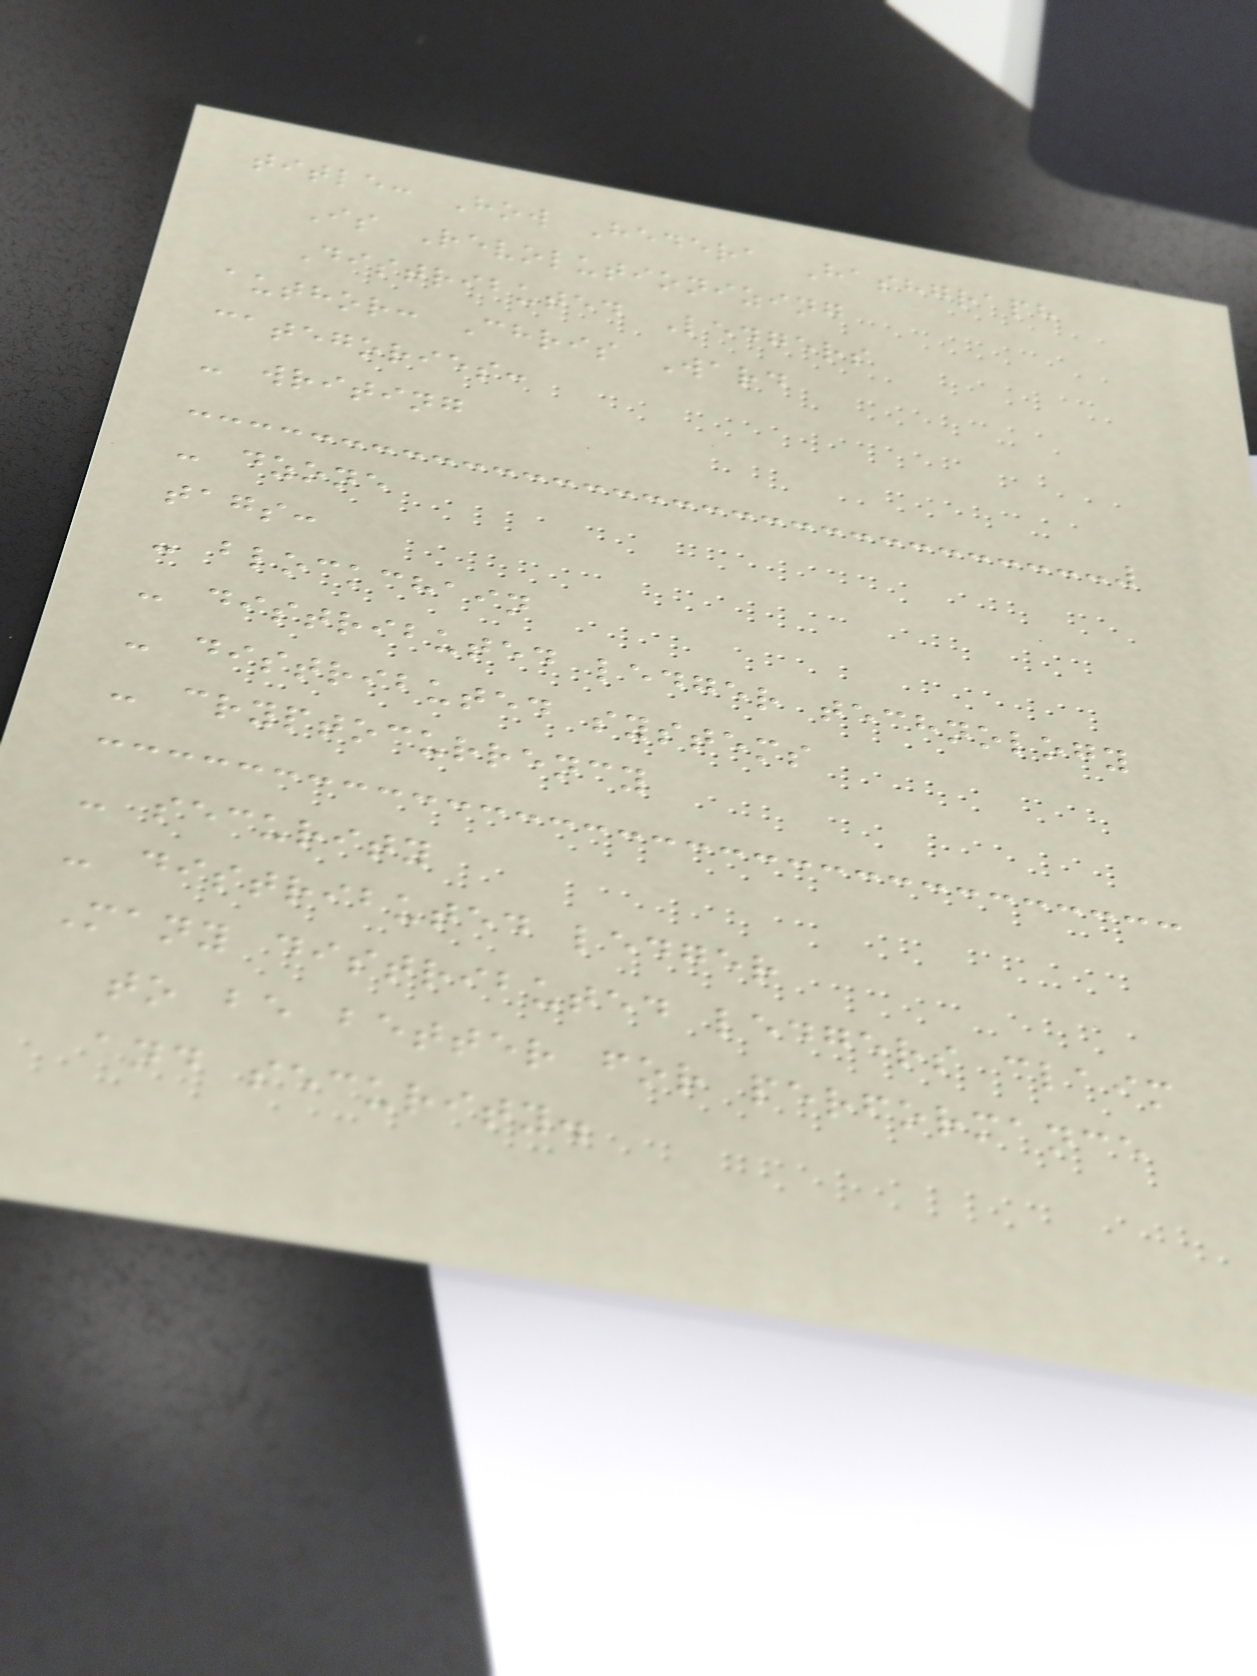title: How Hedera Hashgraph
Is Revolutionizing
Distributed Ledgers
author: Chris Ward
categories:
- writing
- dzone
tags:
- blockchain
- distributed ledger technology
- distributed systems
- cryptocurrency
- security
- distributed ledger
Many distributed ledgers claim
to be better for performance
and security.
